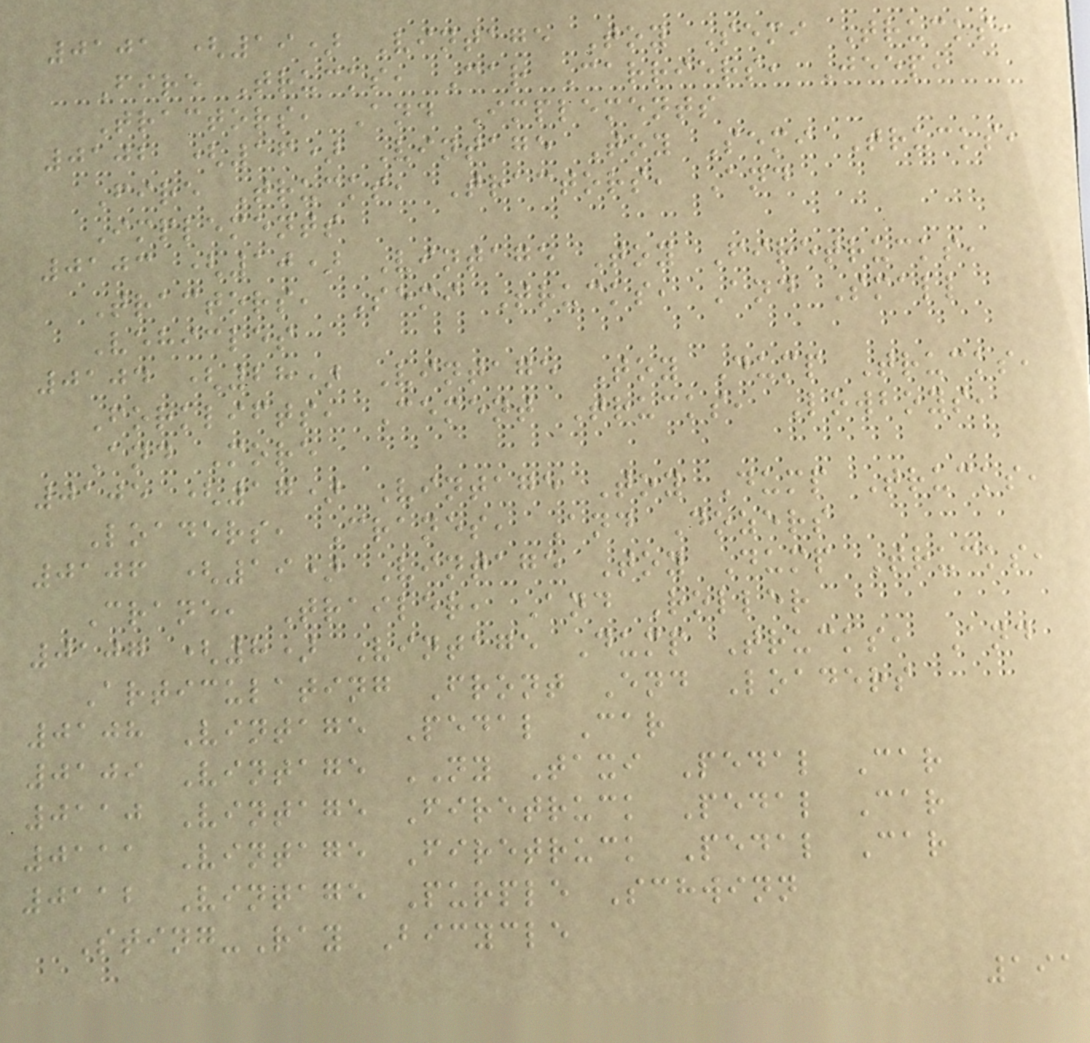0101 (19) Vintage Toy Semi Trucks,
Fire Trucks, Car Carriers, Jeep,
Tractors, And Implements
0102 (16) Vintage Toy Semi Trucks,
Fire Trucks, Tractors, And
Implements
0103 (10) Vintage Toy Firetrucks,
Tractors, Semi Trucks, And Small
Vehicles
0104 (28) Vintage Toy Dump Trucks,
Forklifts, Cement Trucks, Lowboys,
And More
0105 (17) Vintage Toy Dump Trucks,
Loaders, Cranes, And Dozers
0106 (19) Vintage Toy Dump Trucks,
Crane, Trailer, And Roller
0107 (8) Vintage Dump Trucks, And
Articulating Front End Loaders
0108 Vintage Pedal Car
0109 Vintage NY Taxi Pedal Car
0110 Vintage Firetruck Pedal Car
0111 Vintage Firetruck Pedal Car
0112 Vintage Purple Schwinn
Sting-Ray Bicycle
191
